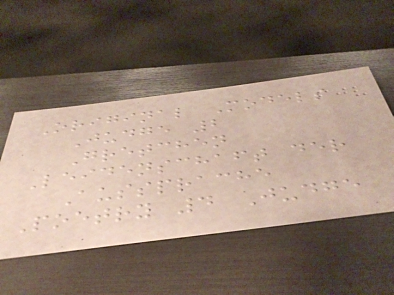Original Models
Judge 2
Gretchen
Leidenschaft der
Aussprache
Poetry 4 Judge
